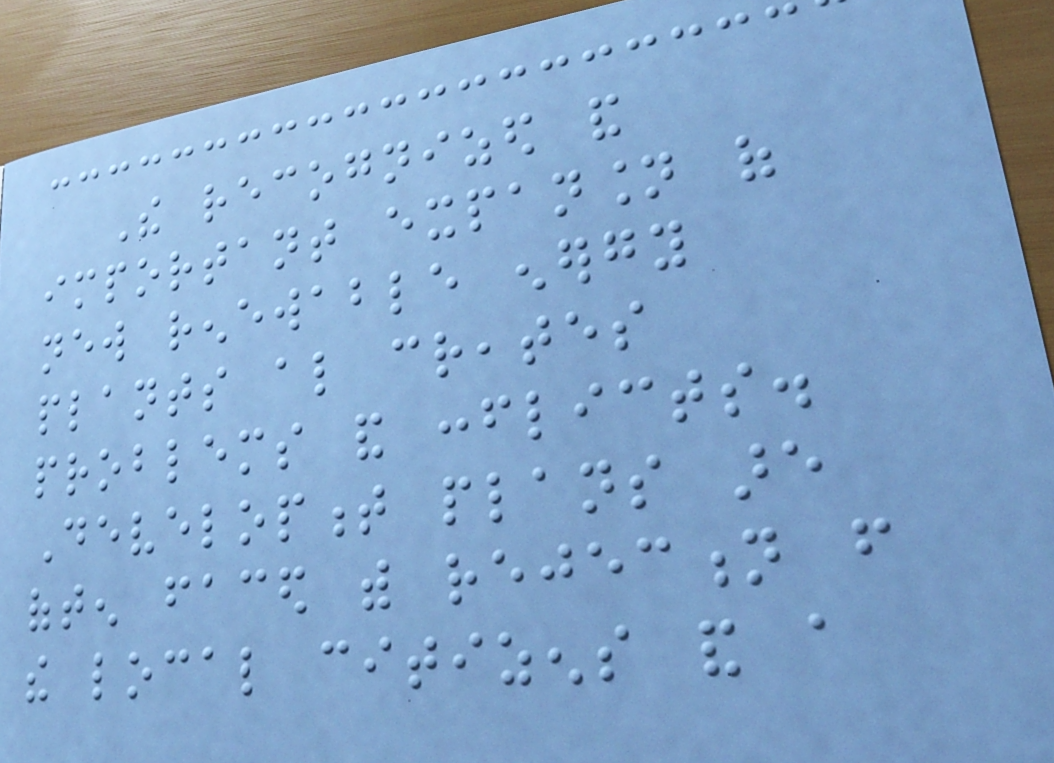The recognized and
important expansion of
new renewable energy
plants also creates
problems and conflicts.
Development plans are
often faced with rejection from
the local citizens and a
